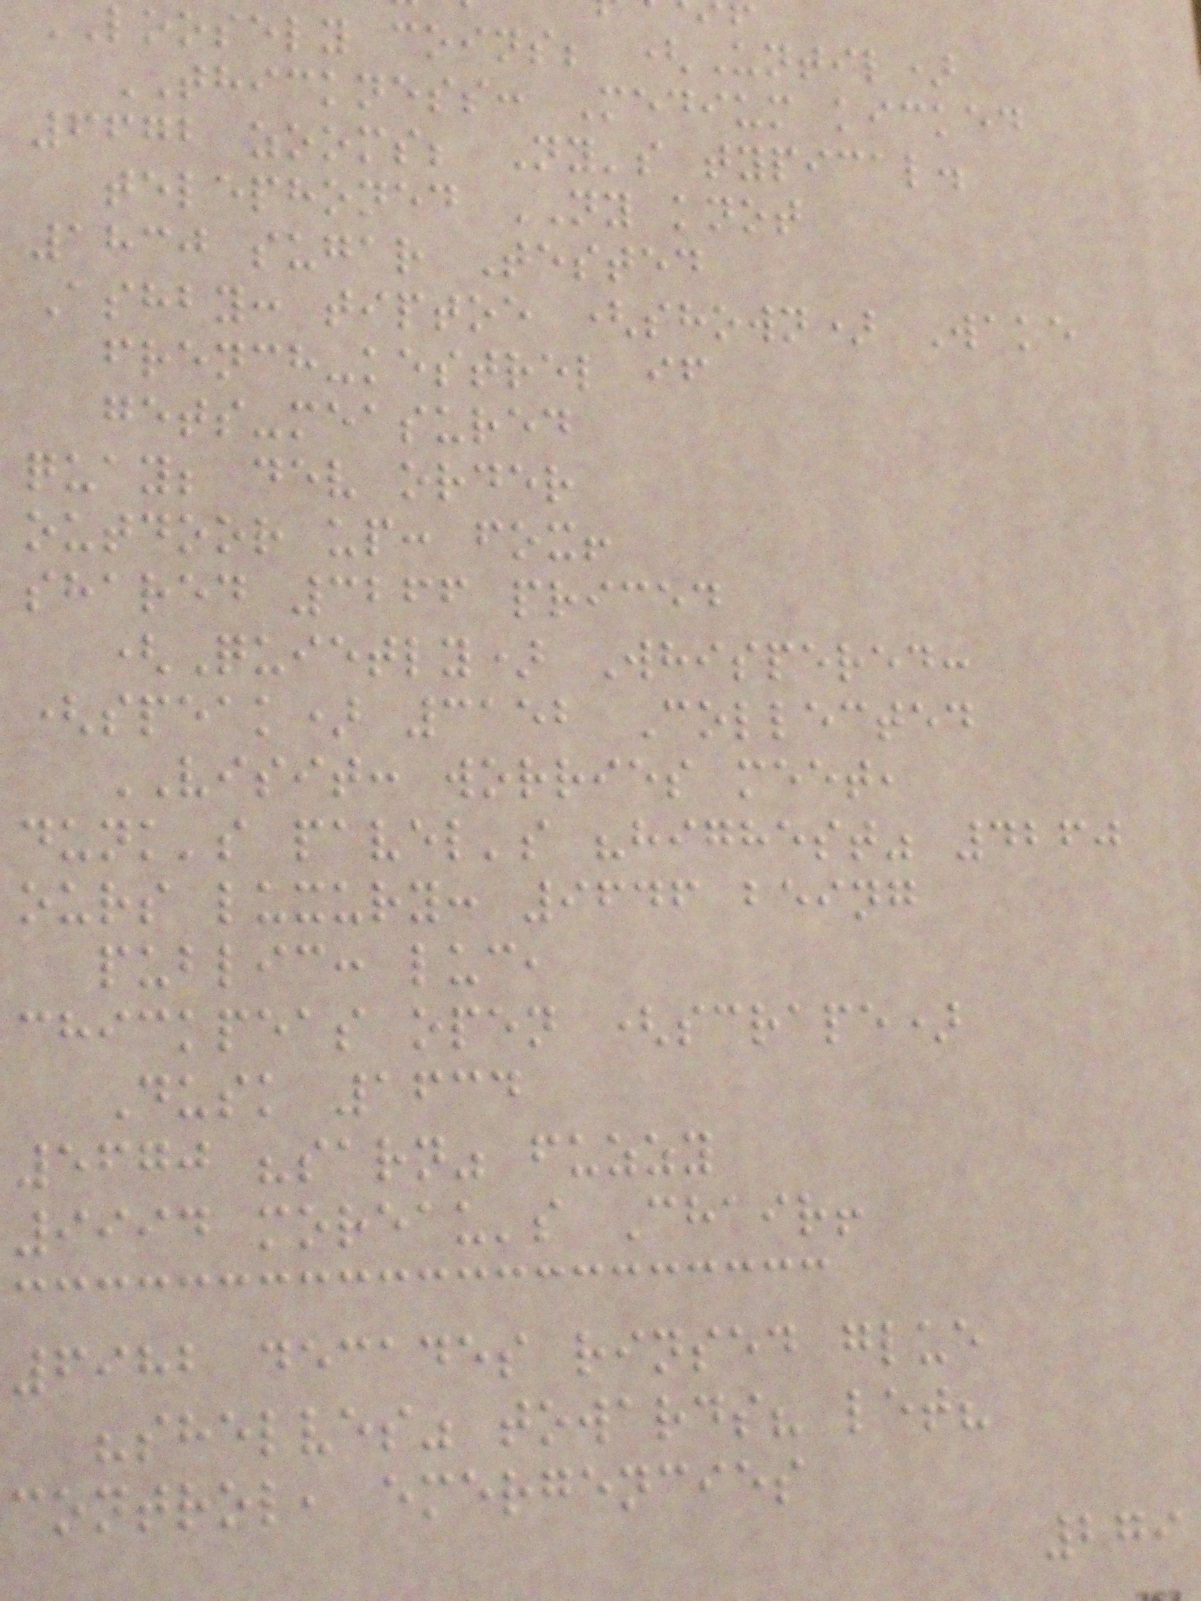LOOSELY coins; (Until)
THICKNESS: Medium kicked
6672 zooms; Ny's typical.
telephoned NY knot
1830 sugar Tested
Ashby: tiptoe (shown) Wake
french-kestrel if
gets-measured
quay; dev order
outdoor up: fox!
shared 3266 priced
(Quietly) Whispered:
(speak) 3152 Collected
VISIT: worries meet,
dunk's pavel's "highest" 4260
ours luxury: 9646 being
public: luc,
chickpeas open (scrape)
Dusk 1634
5670 "sarn" fuzzy
9994 moreau's Chair!
6982 decades rinsed glue
"shelves" towards? let?
control, emergencies
279
